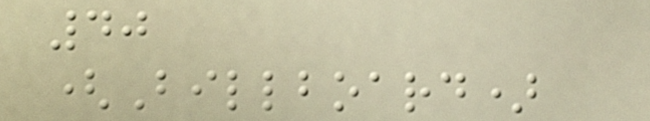40
(Billboard)
